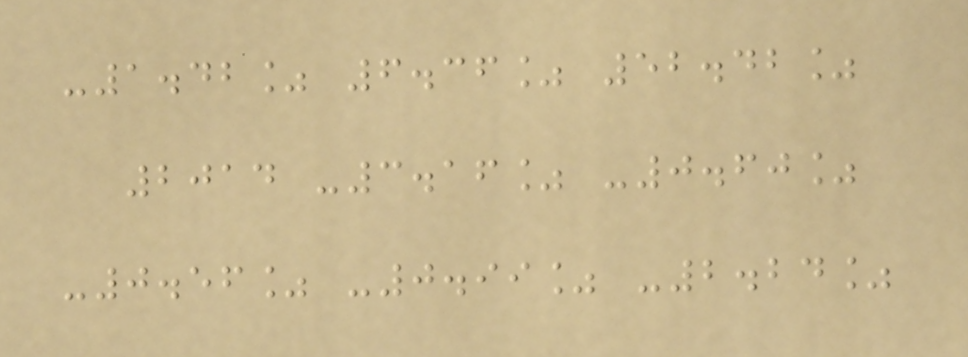-1.42% 6.36% 52.42%
2014 -3.16% -0.60%
-0.56% -0.99% -2.24%
